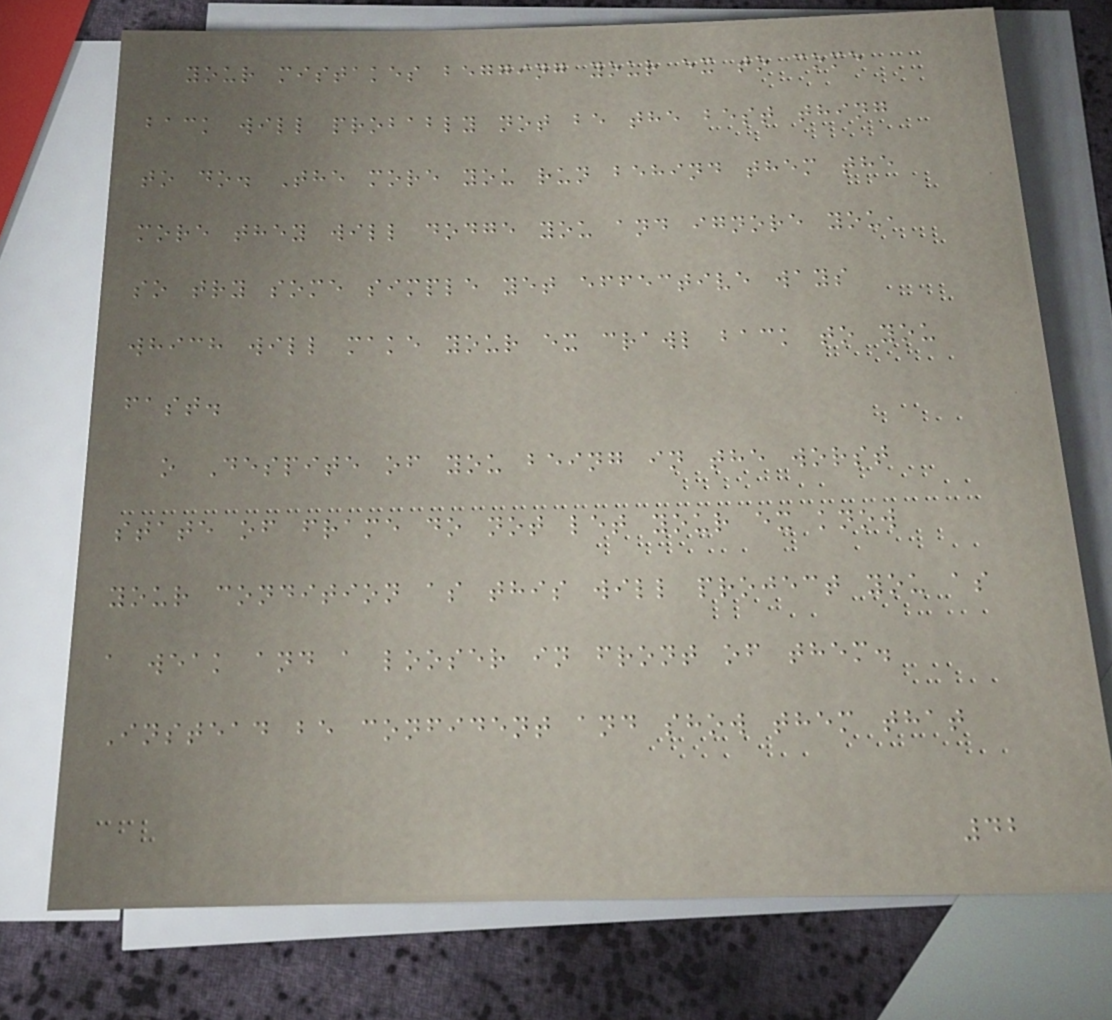your mistakes begging your ex to come
back will probably not be the best thing
to do. The more you run behind them the
more they will dodge you and ignore you,
so try some simple yet effective ways
which will make your ex crawl back to you
fast.
o Despite of you being in the worst
state of frame do not let your ex know
your condition as this will project you as
a weak and a looser in front of them.
Instead be confident and show them that
42
